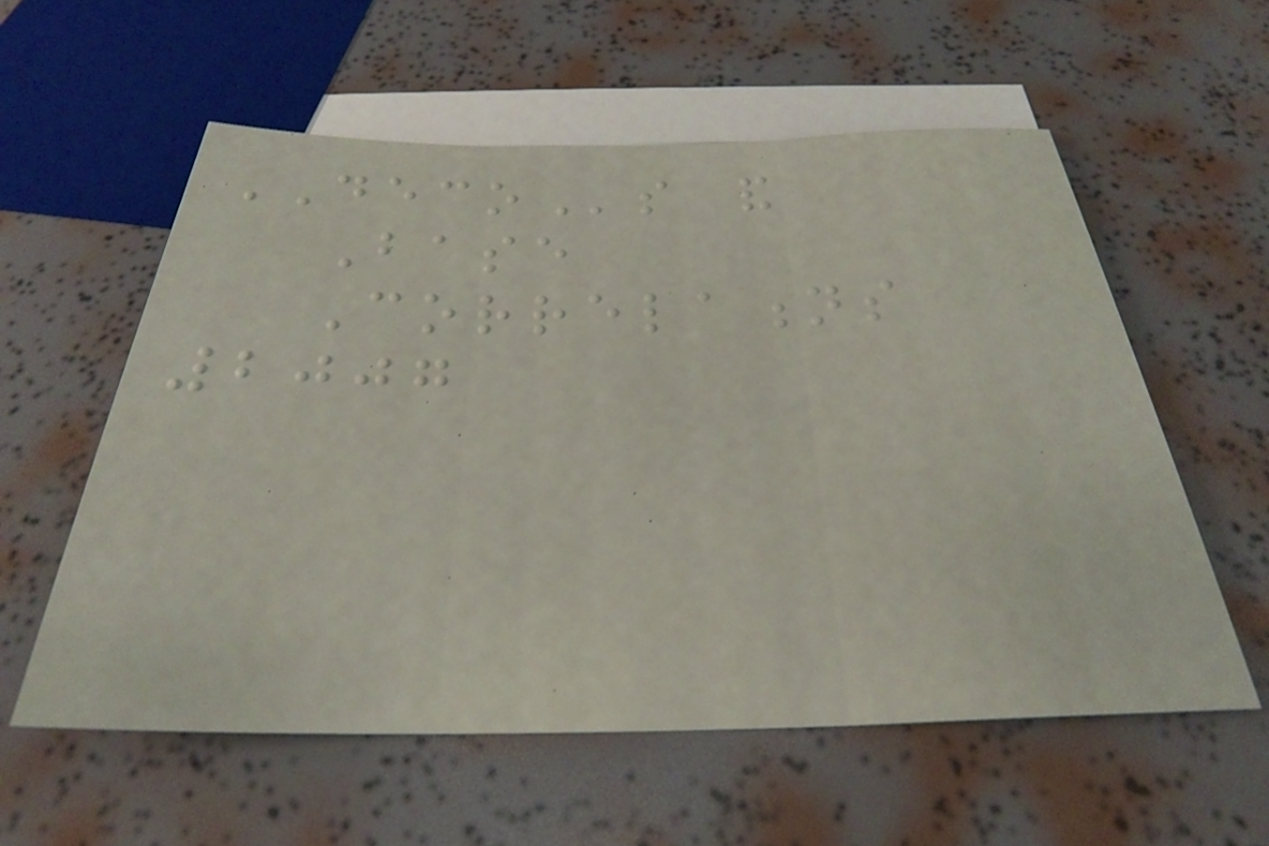DECOs and
Base
Correlations
2007
